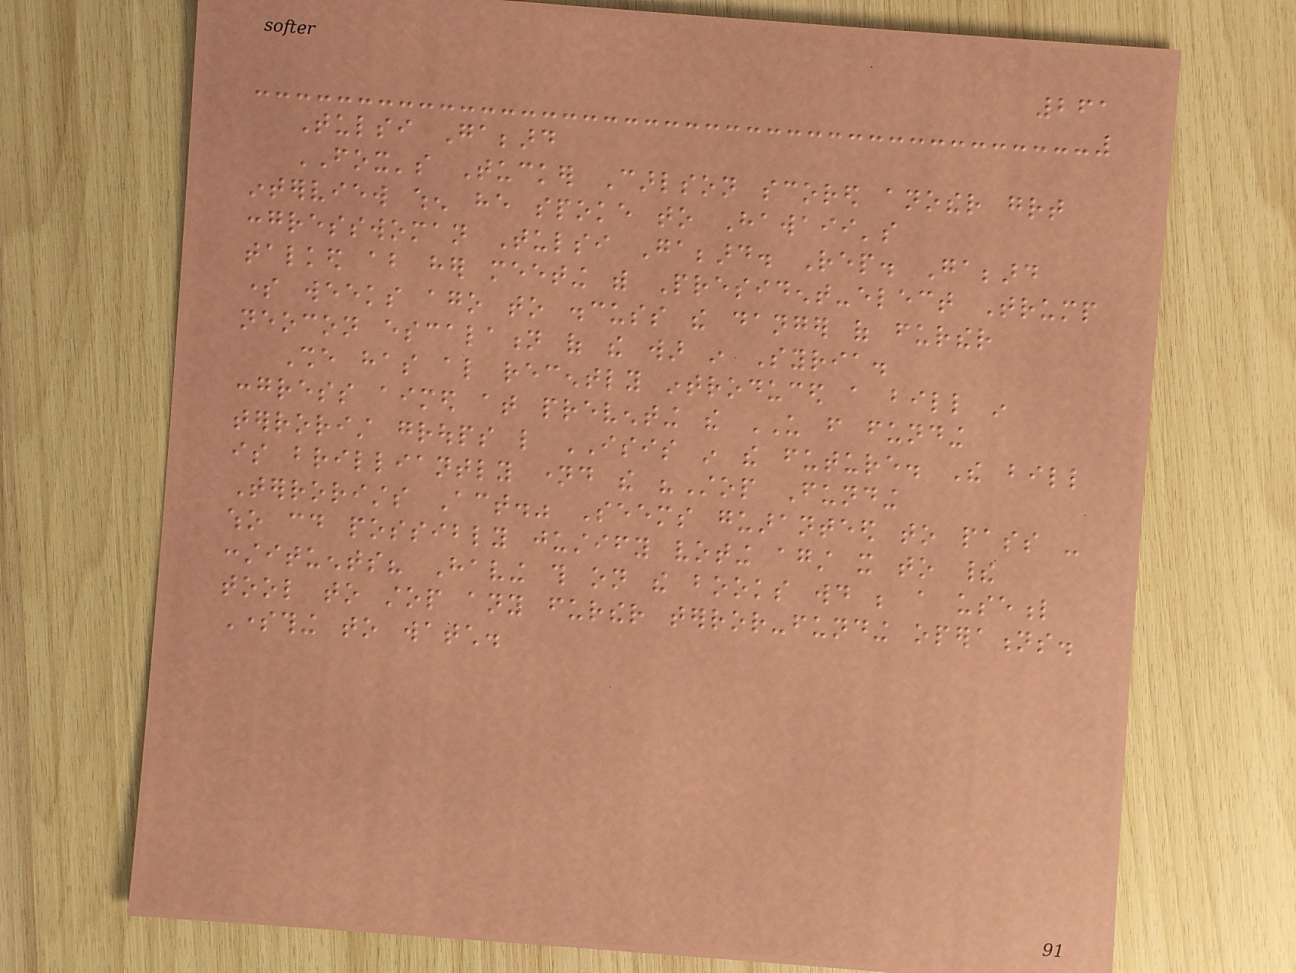261
Tulsi Gabbard
FOX's Tucker Carlson scored another great
interview when he spoke to Hawaii's
congresswoman Tulsi Gabbard. Rep. Gabbard
talked about her meeting with President-elect Trump
some weeks ago to discuss the danger of further
neocon escalation of the war in Syria.
She has also recently introduced a bill in
congress aimed at preventing the US from funding
terrorist groups like ISIS in the future. The bill
is brilliantly named the "Stop Funding
Terrorists Act." Seems guaranteed to pass -
who could possibly justify voting against it to their
constituents? Having this on the books would be a useful
tool to stop any further terror-funding operations.
Something to watch.
